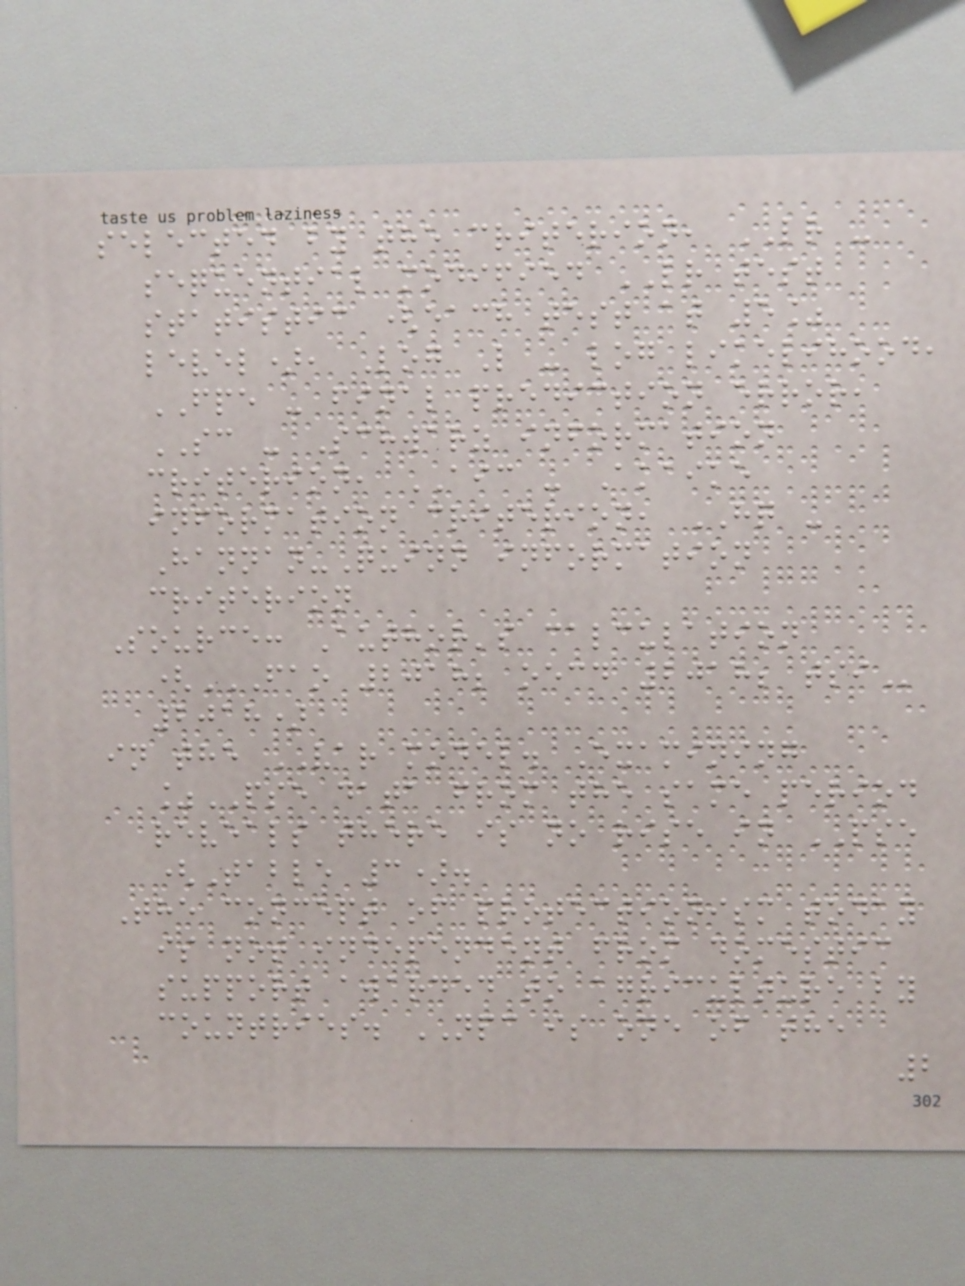selected by the criterion, LR -
sequential modified LR test
statistic (each test at 5%
level), Log L - log likelihood,
FPE - final prediction error,
SC - Schwarz information
criterion, AIC - Akaike
information criterion, HQ -
Hannan-Quinn information
criterion
Source: Author's calculation
(FAO 2018; OECD 2018; TSI
2018)
in the VAR model. Examining
%PSE data from the same period
reveals there is no rise in PSE
(Table 3).
The concept of protectionism today
is not independent from domestic
support awarded to agriculture by
countries. NPC is one of the
2
